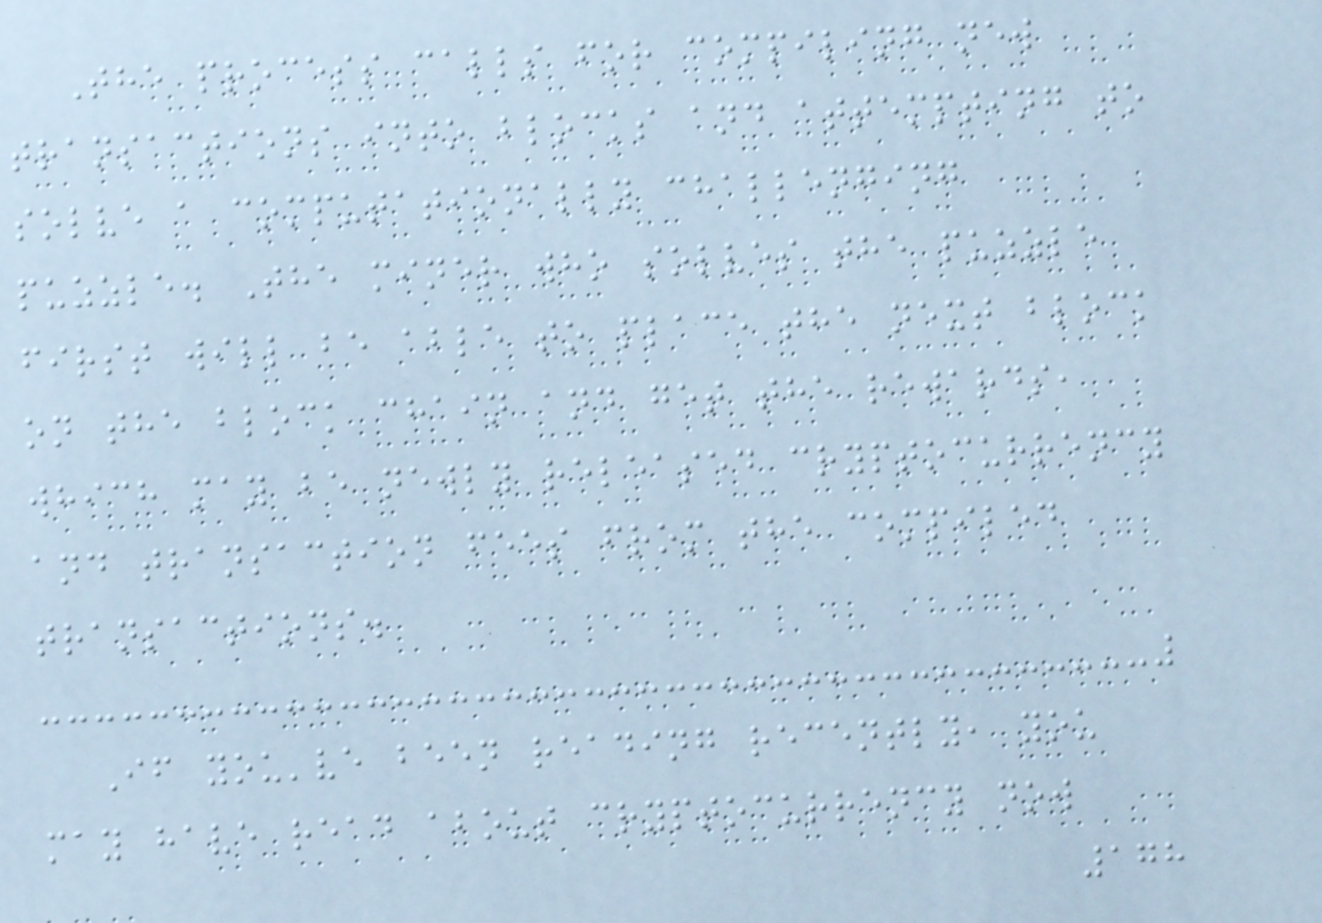The process calls for compiling new
transactions into blocks and attempting to
solve a computationally challenging
puzzle. The miner who solves the puzzle
first will be able to place the next block
on the block chain and get the rewards,
which may be newly released cryptocurrency
and transaction fees from the compiled
transactions.
If you've been reading recently, you
may have read about cryptocurrency now
178
